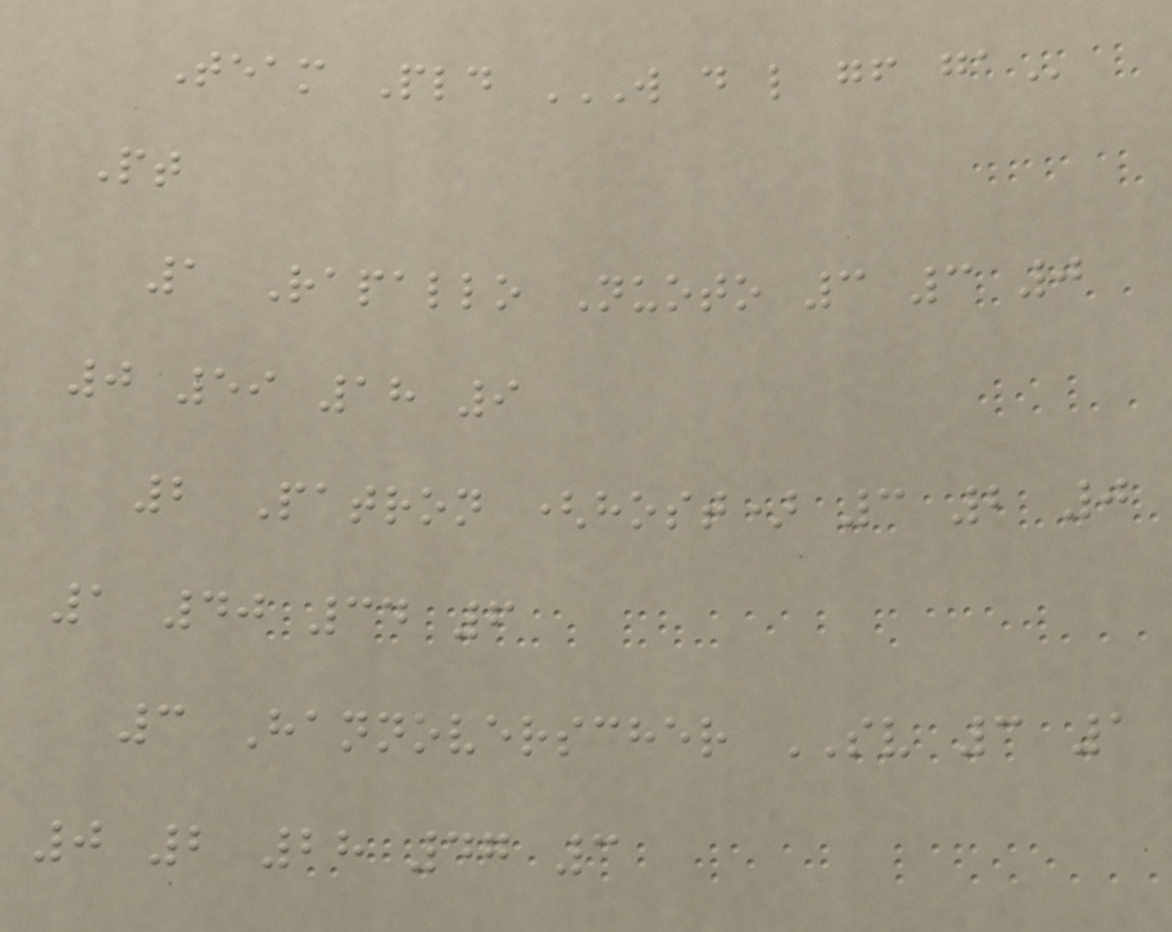Team Pld W D L GF GA
Pt
1 Rapallo Nuoto 3 3 0
0 59 18 9
2 Patron (host) 3 2 0
1 40 34 6
3 Hannoverscher SV 3 1
0 2 28 47 3
